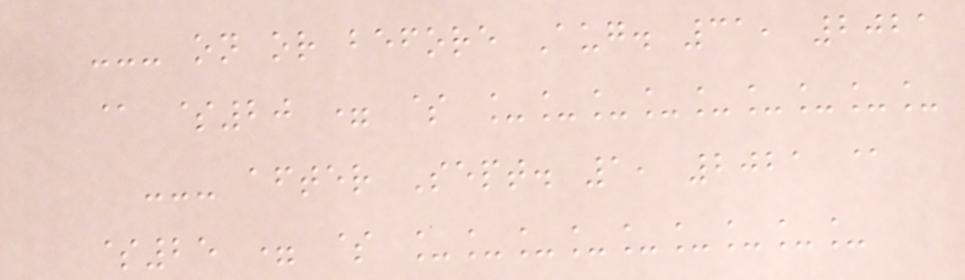--- on or before Aug. 31, 2021
@ $20 = $ _________
--- after Sept. 1, 2021 @
$25 = $ _________
